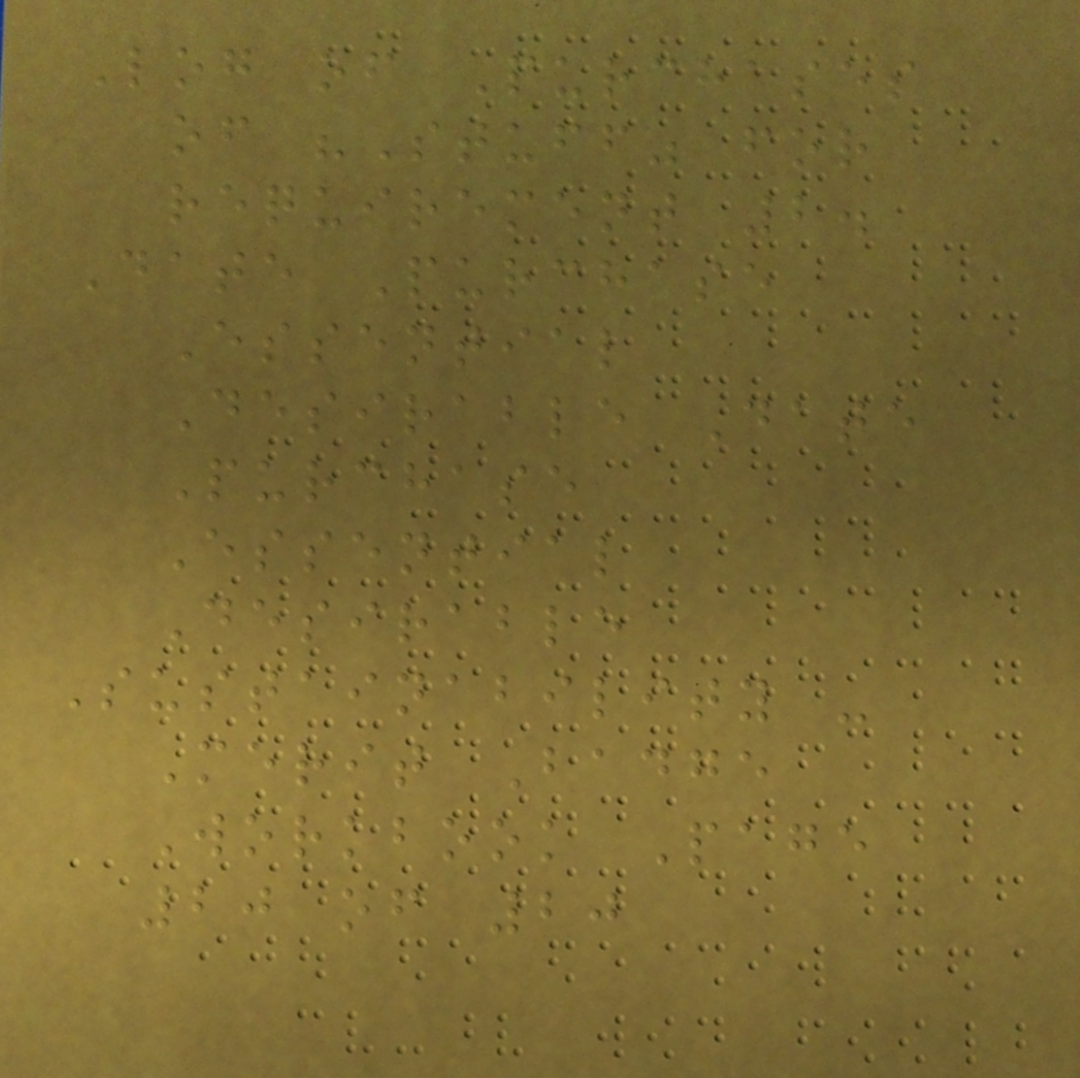Log of Purchases
of "Stuff" for
requirement 2.
Date Purchase
Essential
Desirable Date
Purchase
Essential
Desirable
Sustainability -
Merit Badge
Workbook Page
20 of 20
